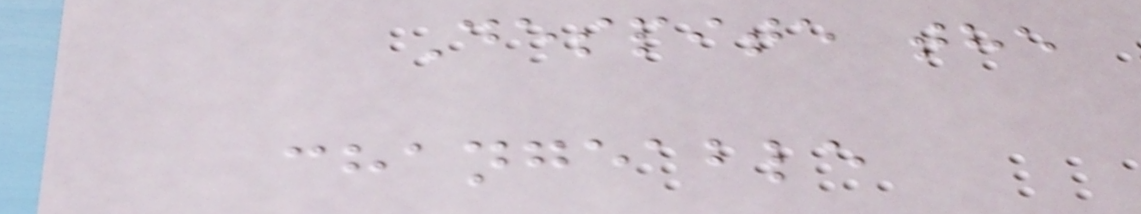Despite the
changeable
